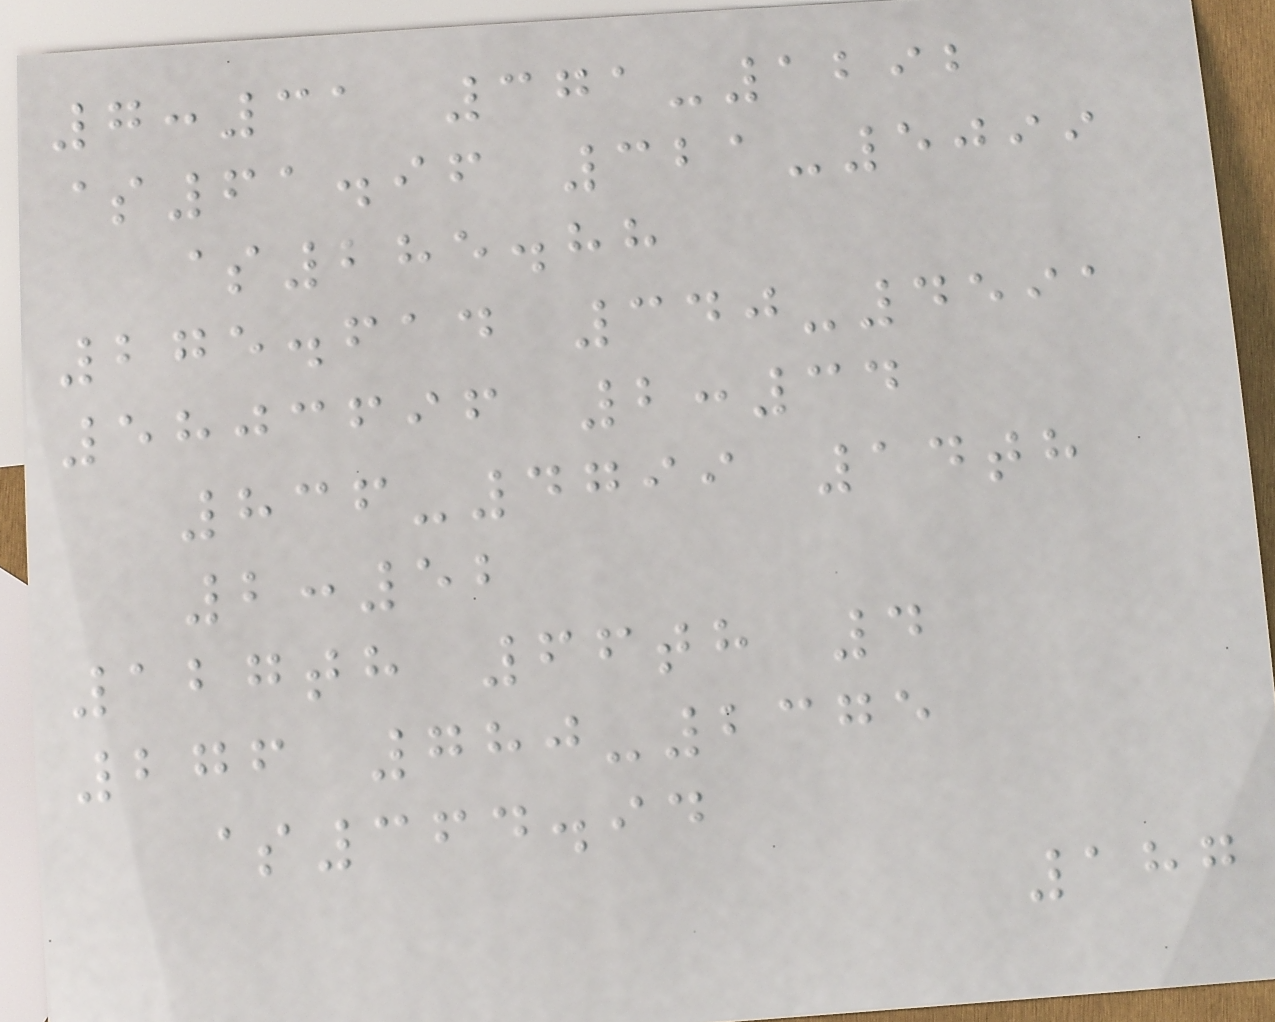7:31 371-1292
$61.96 321-5099
$285.88
275.614 340-4591
5803696 2:34
836-4799 14th
2:52
127th 66th 4
276 780-2375
$364.94
187
